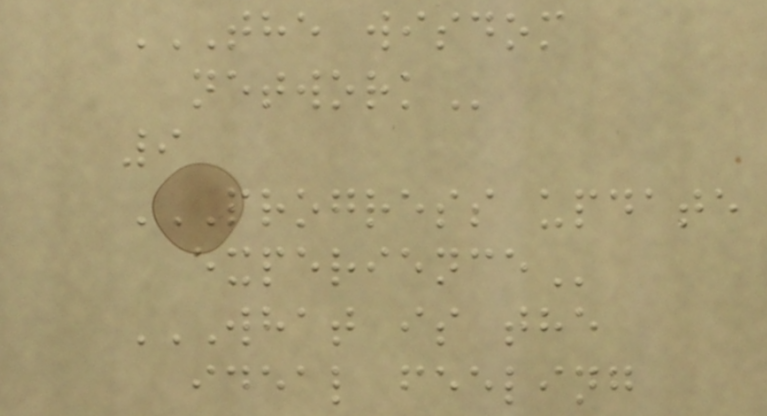THE WISDOM
NETWORK
9
PROGRESS UPDATE
EXPERIENCE
WHAT IS THE
IDEAL FEELING
